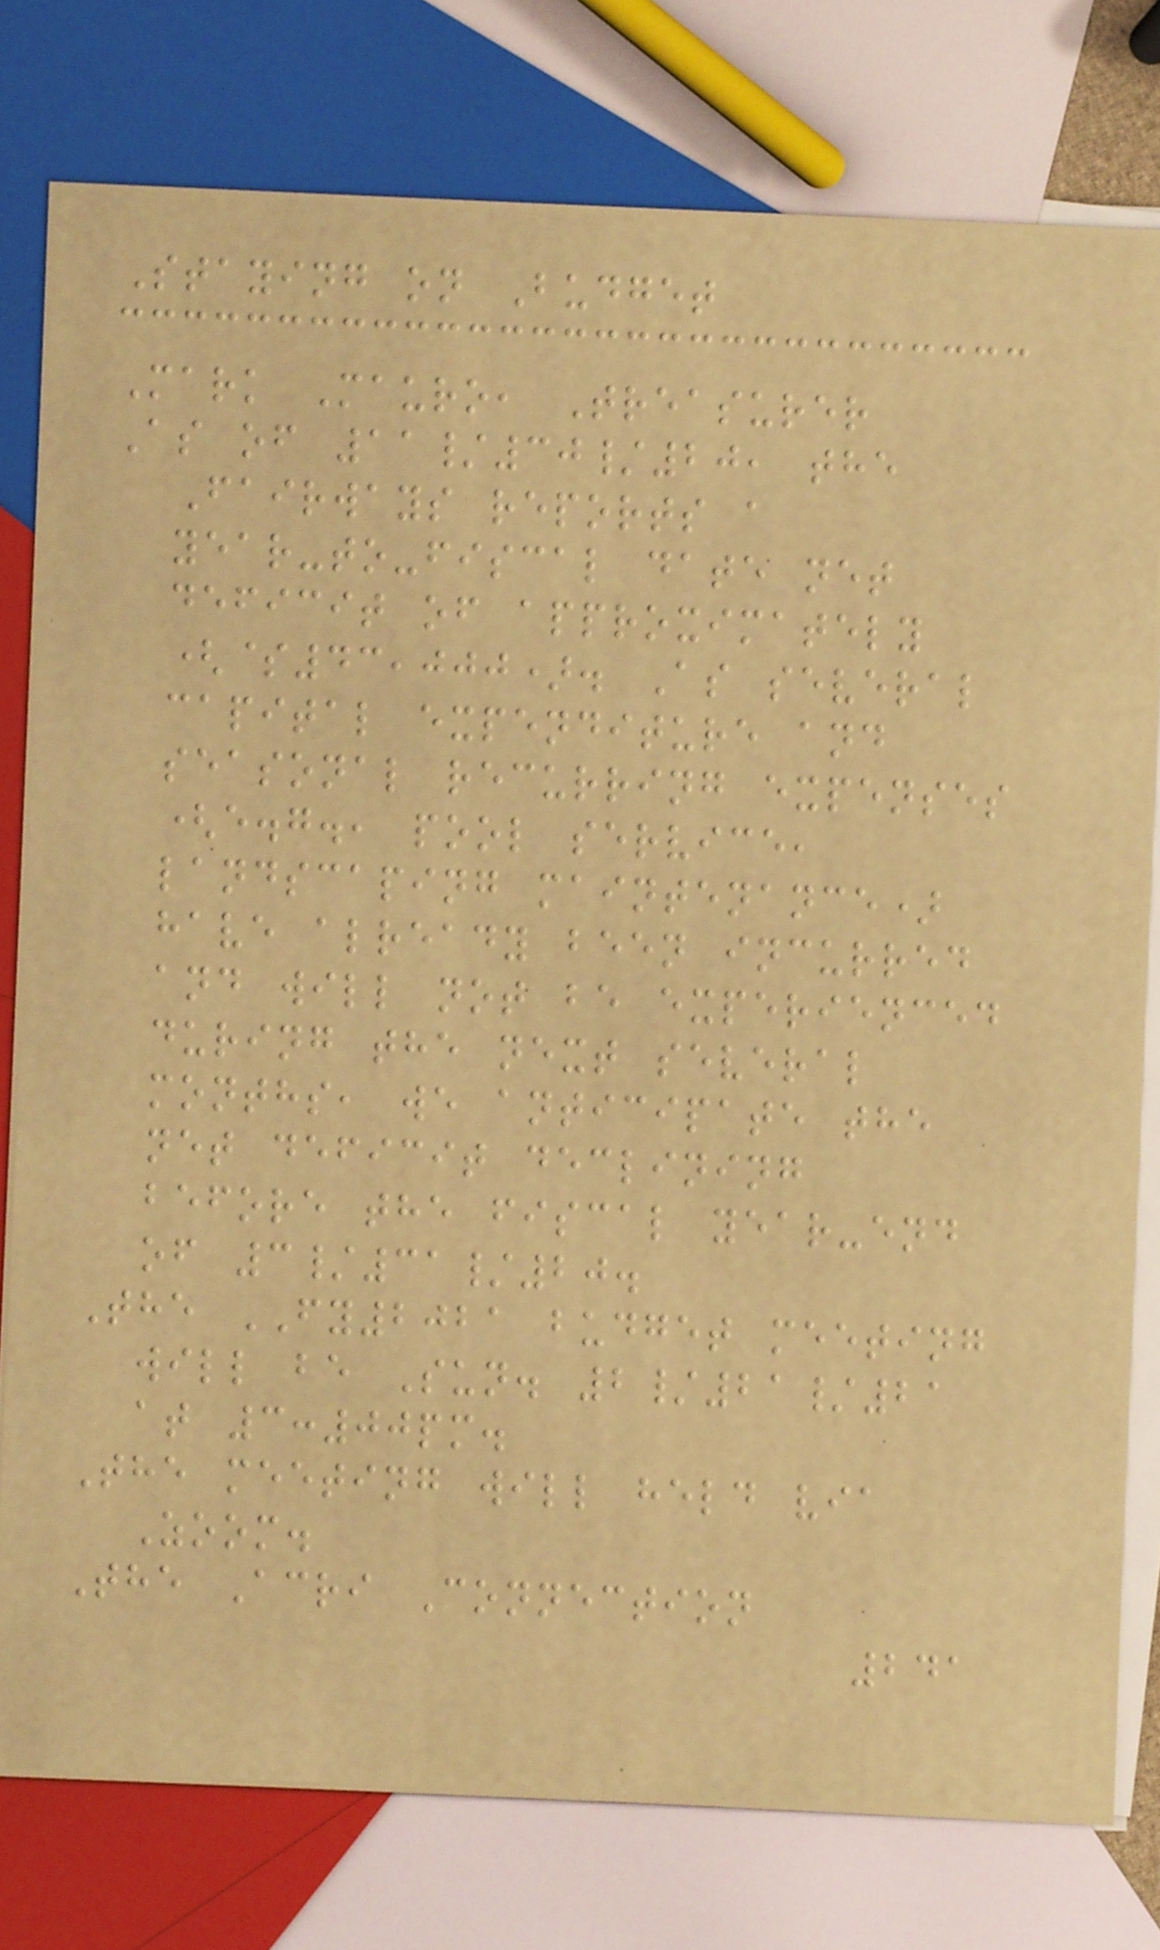Staying on Budget
Mark Mauro, Treasurer
As of 11/30/20, the
Fairways reports a
year-to-fiscal date net
deficit of approximately
($43,000). As several
capital expenditure and
seasonal recurring expenses
(e.g., pool service,
landscaping maintenance)
have already been incurred
and will not be experienced
during the next several
months, we anticipate the
net deficit declining
before the fiscal year-end
of 3/31/20.
The FY2021 budget meeting
will be Sun. 2/21/21
at 3:00pm.
The meeting will held via
Zoom.
The Acri Connection
241
